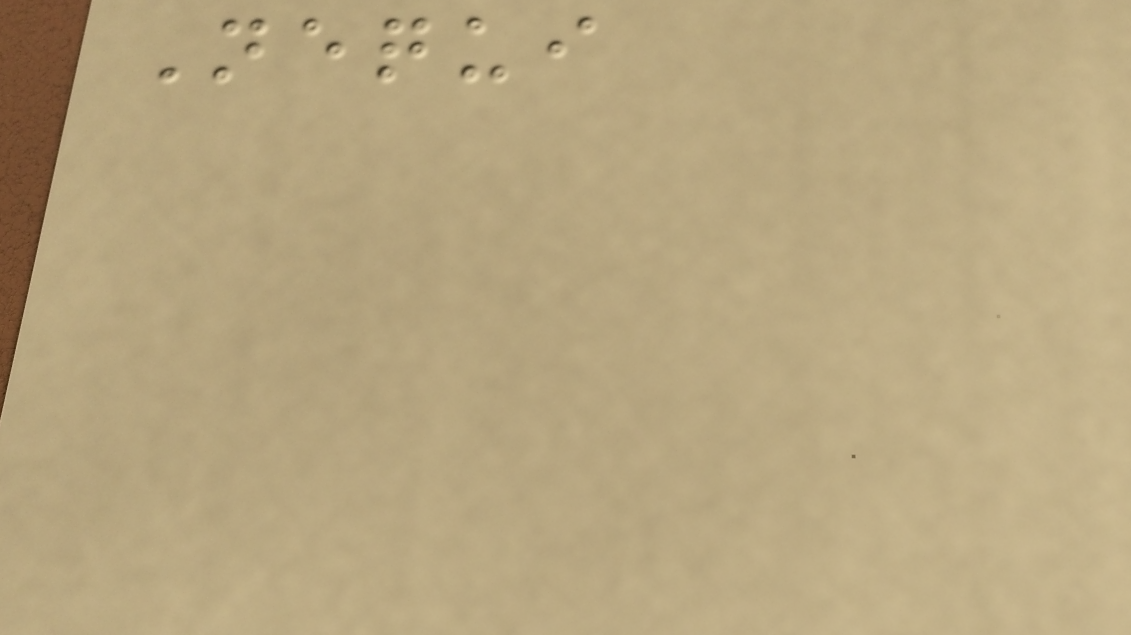Nequi
